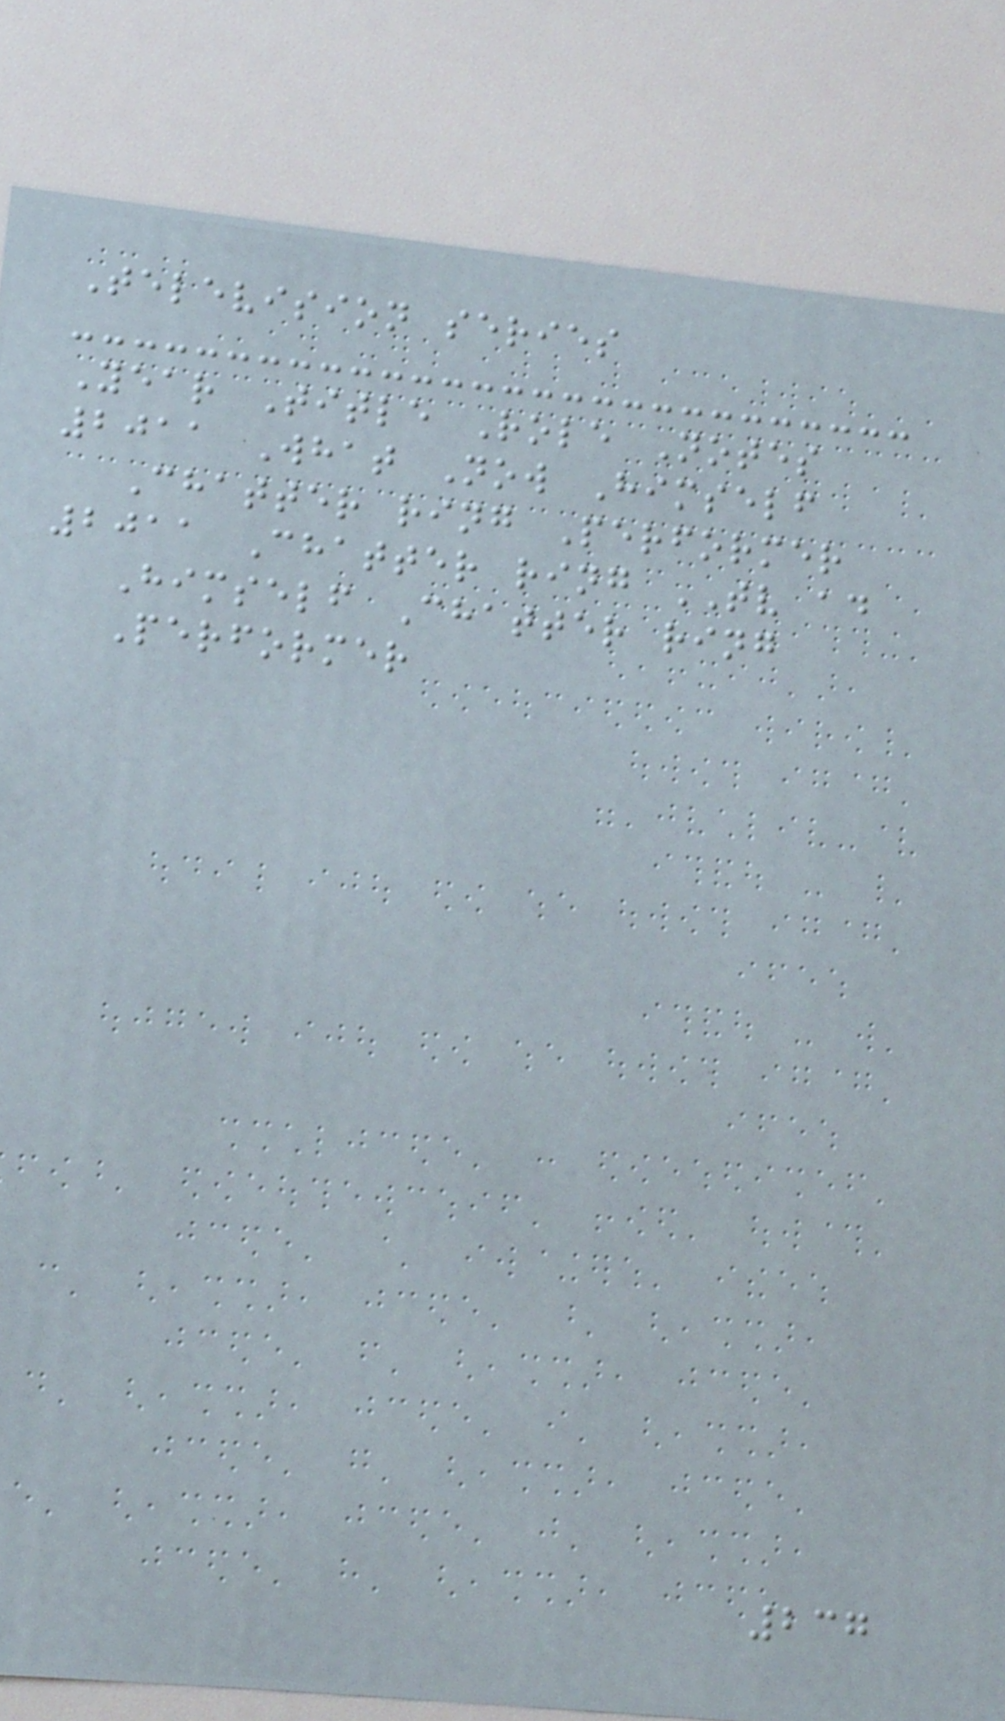Television series
Year Title Role Notes
2011 What Now Himself
Chatter ring Performer
2011 Chatter ring TV ad
Himself Chatter ring
Performer
237
